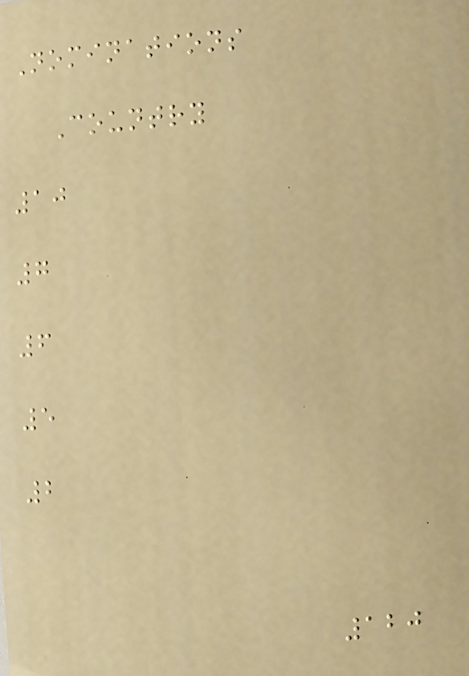Nominations
Country
10
7
6
5
2
120
